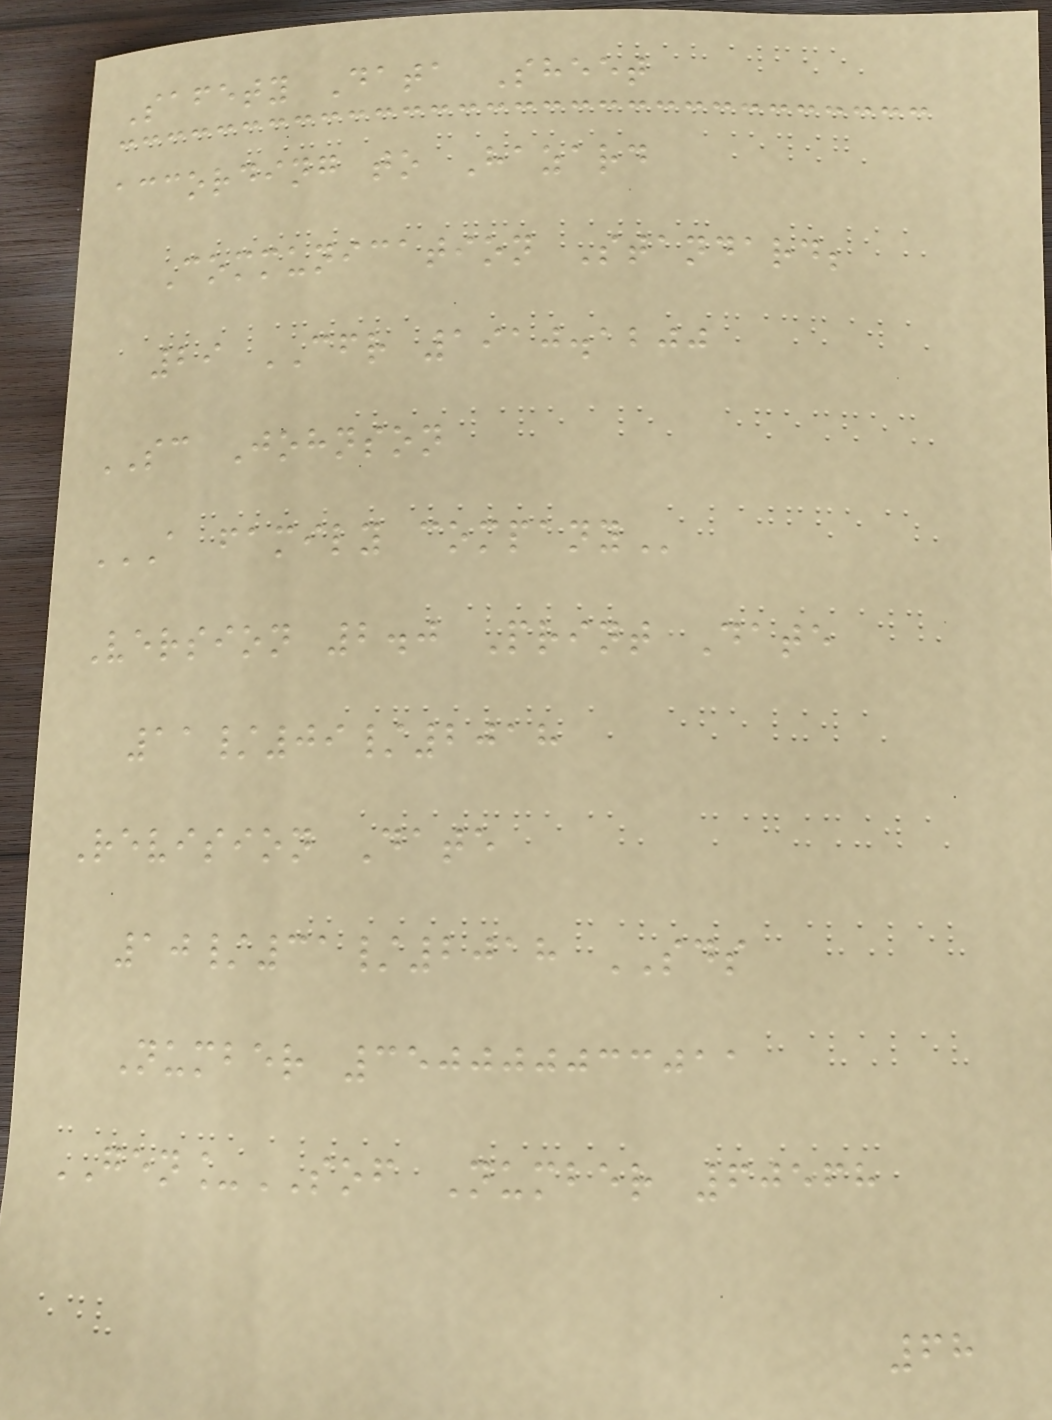Safety Data Sheet
according to Hazard
Communication Standard;
29 CFR 1910.1200
SC Johnson
A FAMILY COMPANY
Version 2.0 Print Date
11/09/2018
Revision Date
10/31/2018 SDS
Number 350000033011
GEN_SOF Number 60568
68
